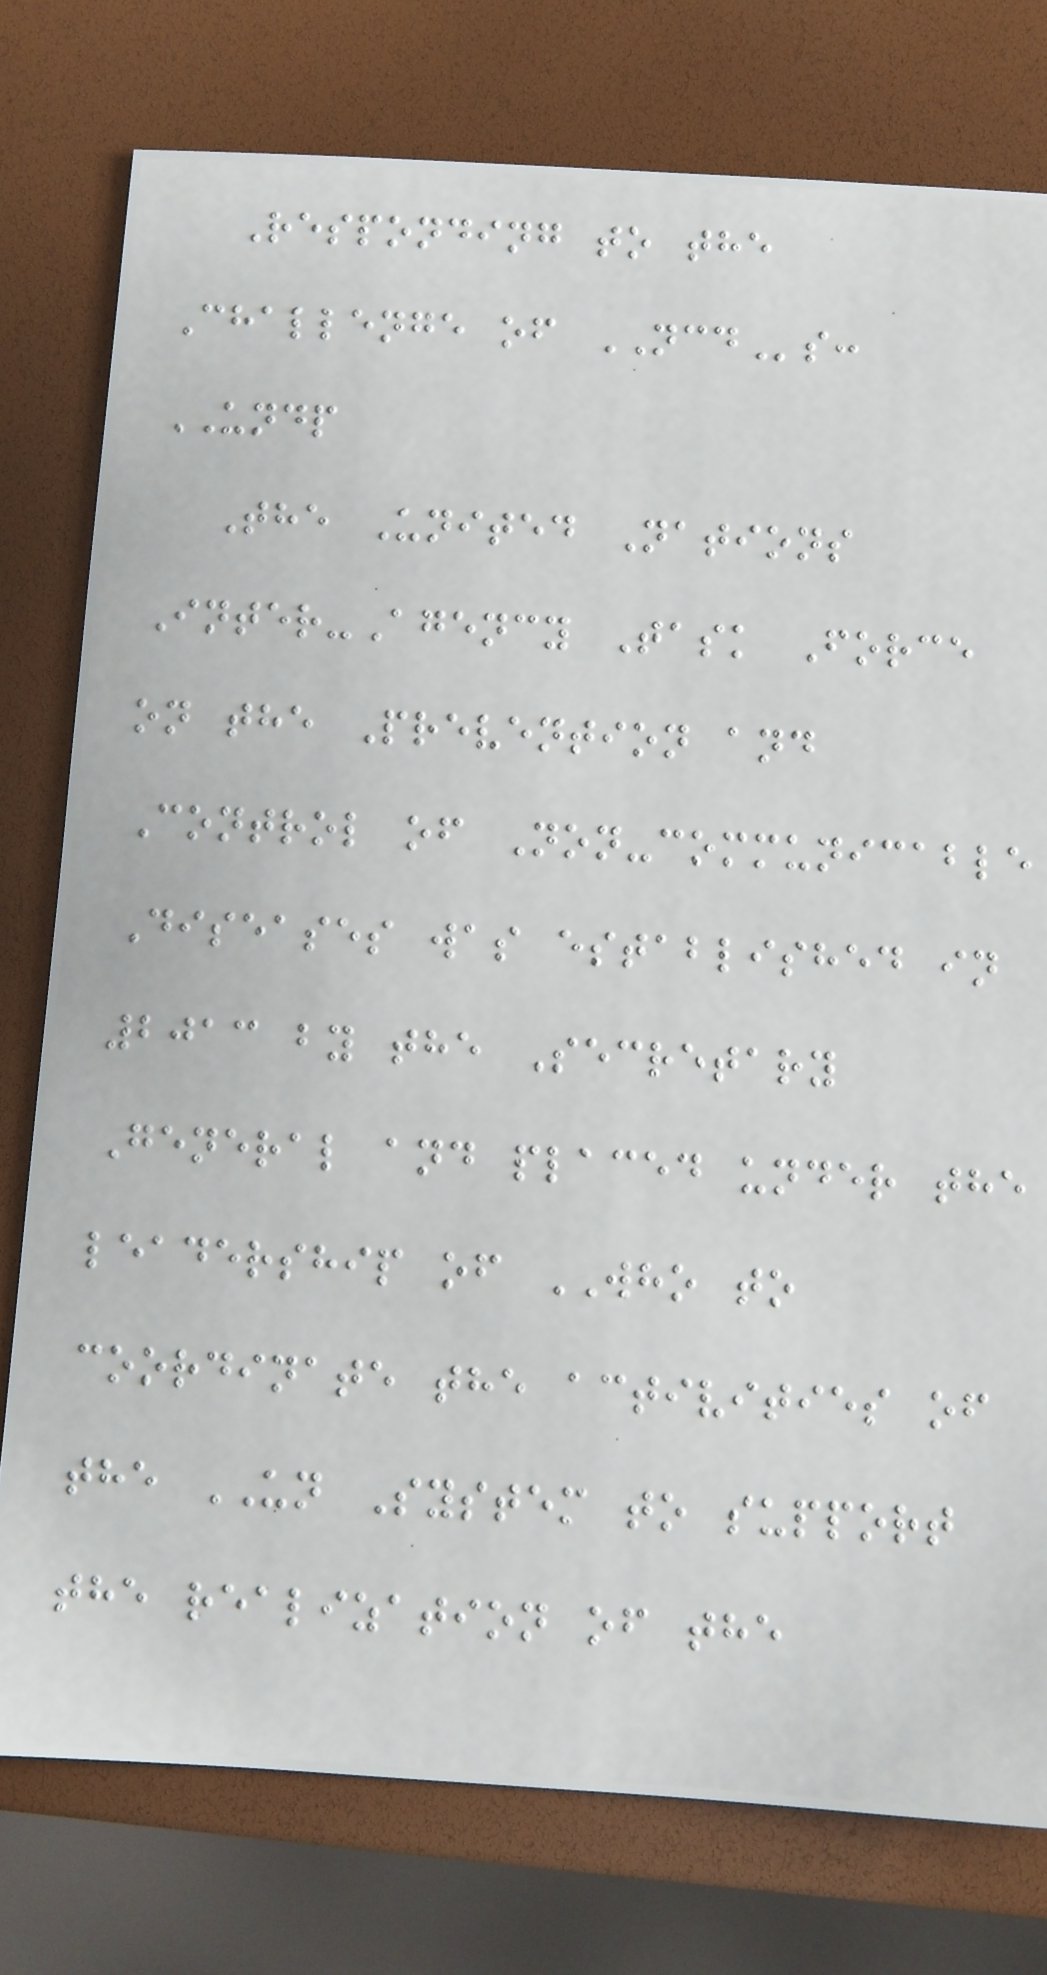Responding to the
Challenge of NCDs:
UNDP
The United Nations
Inter-Agency Task Force
on the Prevention and
Control of Non-communicable
Diseases was established in
2013 by the Secretary
General and placed under the
leadership of WHO to
coordinate the activities of
the UN System to support
the realization of the
